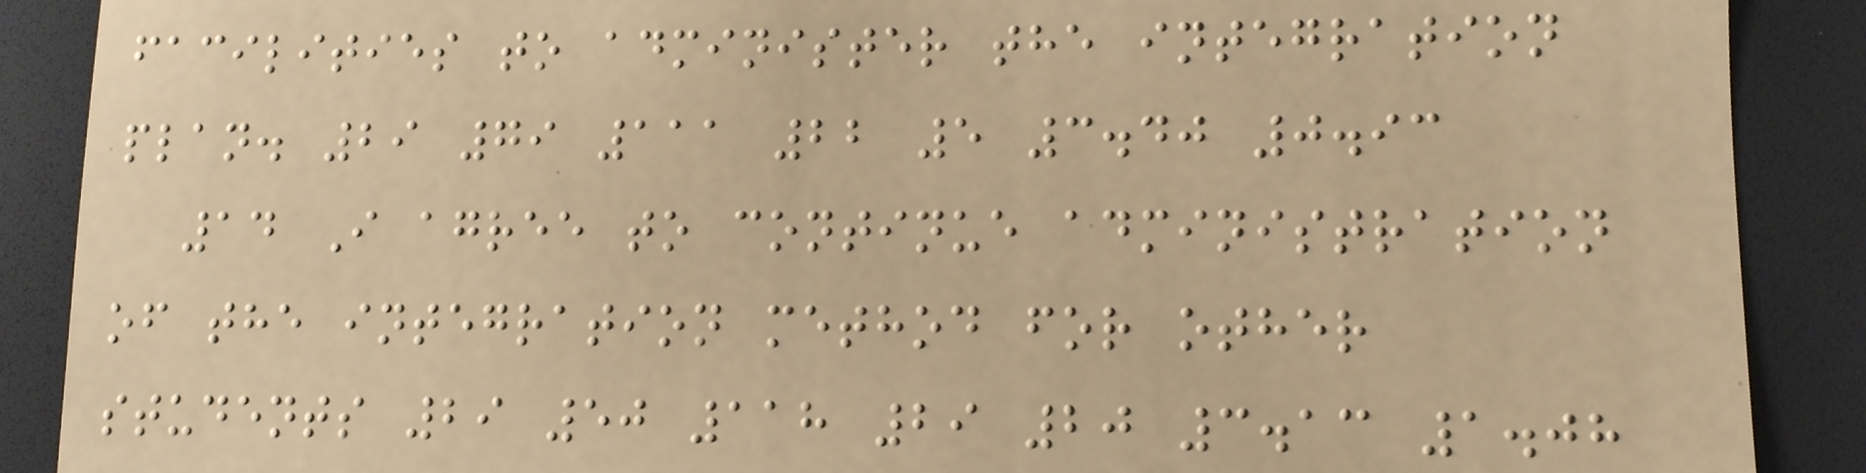facilities to administer the integration
plan. 29 79 111 22 5 3.40 0.93
14 I agree to continue administration
of the integration method for other
students 29 50 118 29 20 3.13 1.08
